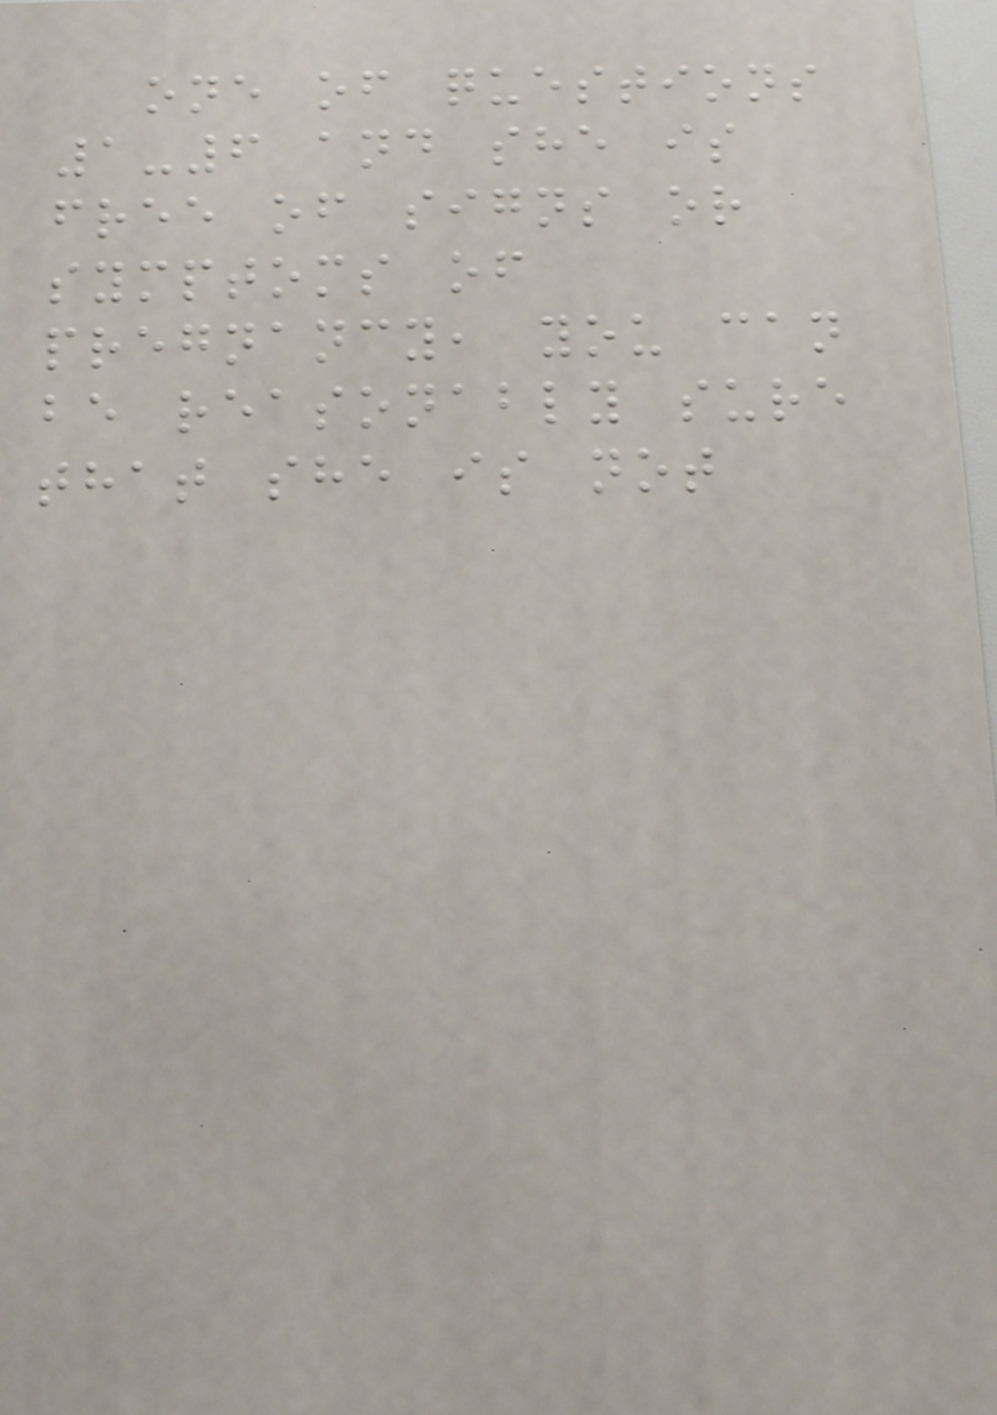one of questions
1-6 and she is
free of signs or
symptoms of
pregnancy, you can
be reasonably sure
that she is not
